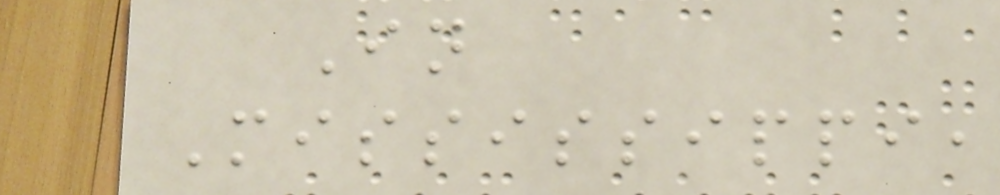In
Mississippi,
